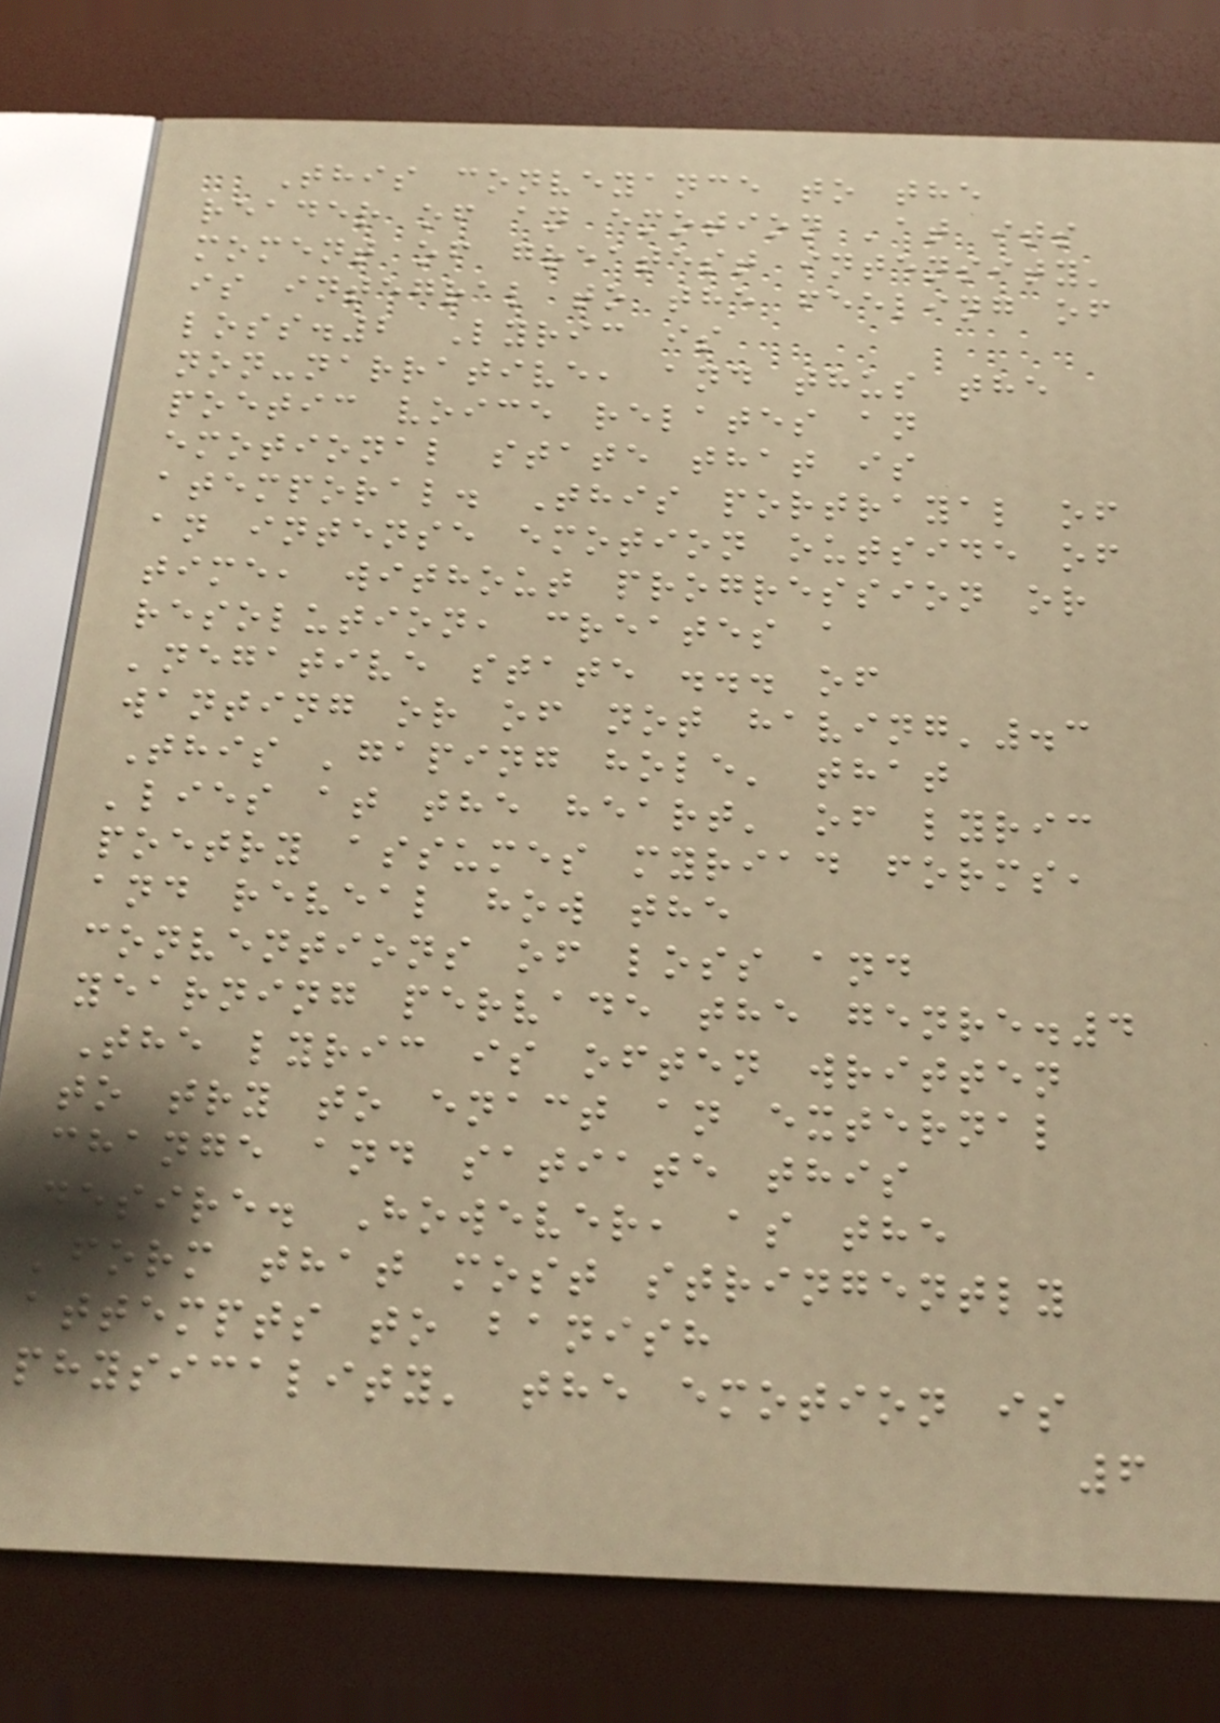This conveyance to the
reader of an emotion 'at its
moment of greatest intensity'
is integral to the feeling of
loss.2 Lyric is
non-narrative, and thus the
poetic voice relates an
emotional state that is
atemporal. This portrayal of
an intense emotion outside of
time, without progression or
resolution, creates a
'negative state ... of
wanting or of not having'.3
This 'gaping hole' that
'lies at the heart' of lyric
poetry assumes myriad forms,
and reveal how the
conventions of loss and
yearning pervade the genre.4
The lyric is often written
to try to enact an external
change and satiate this
desire. However, as the
'form that most stringently
attempts to banish
physicality' the emotion is
6
